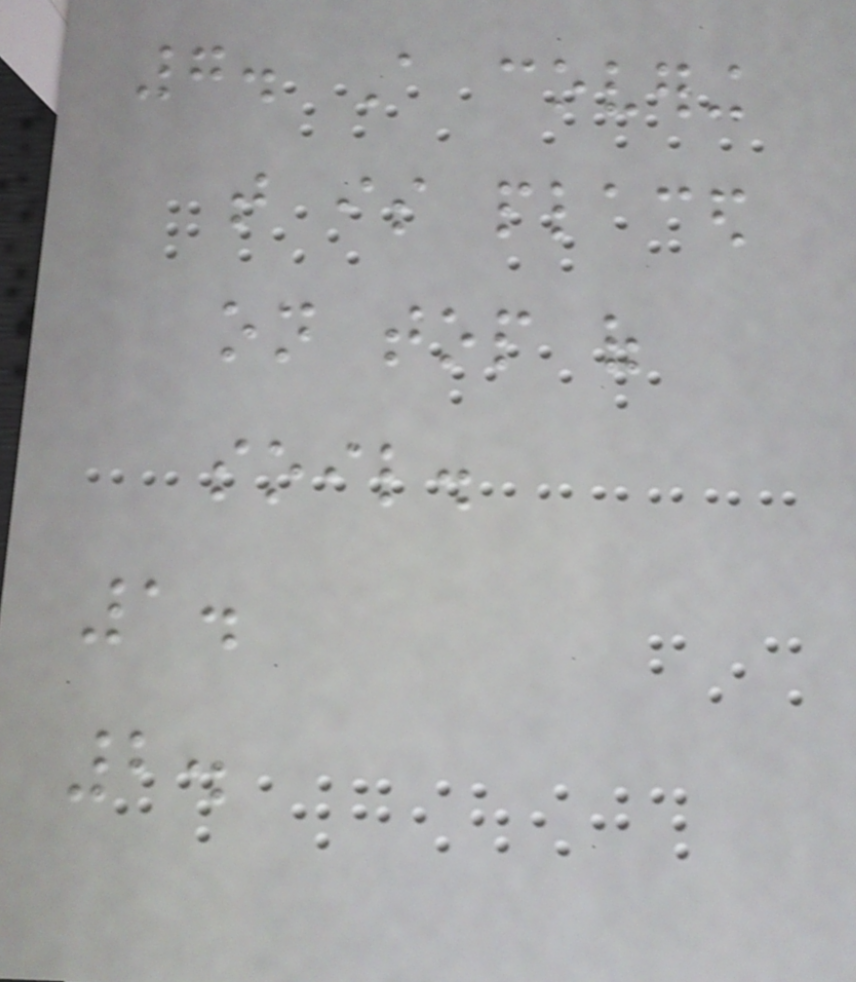7. A covering
that is placed
on top of
soil.
1.
2.
